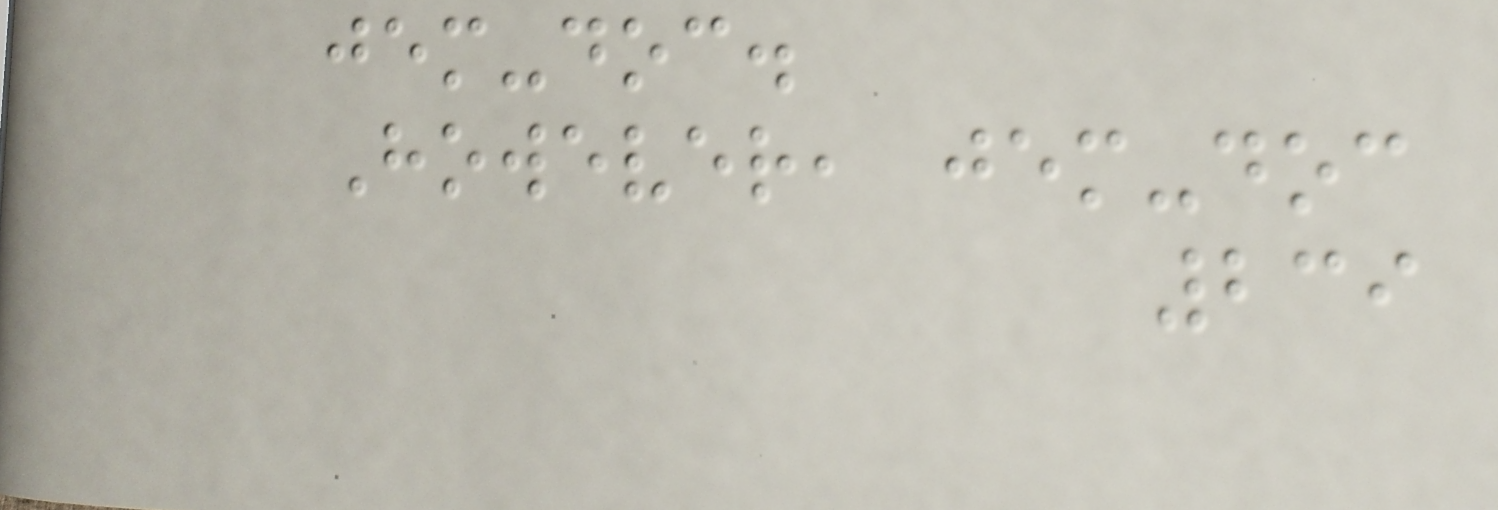jem-doc.
However, jem-doc
239
